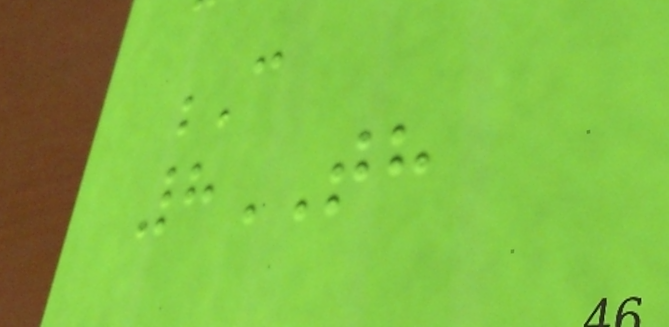C
8TH
